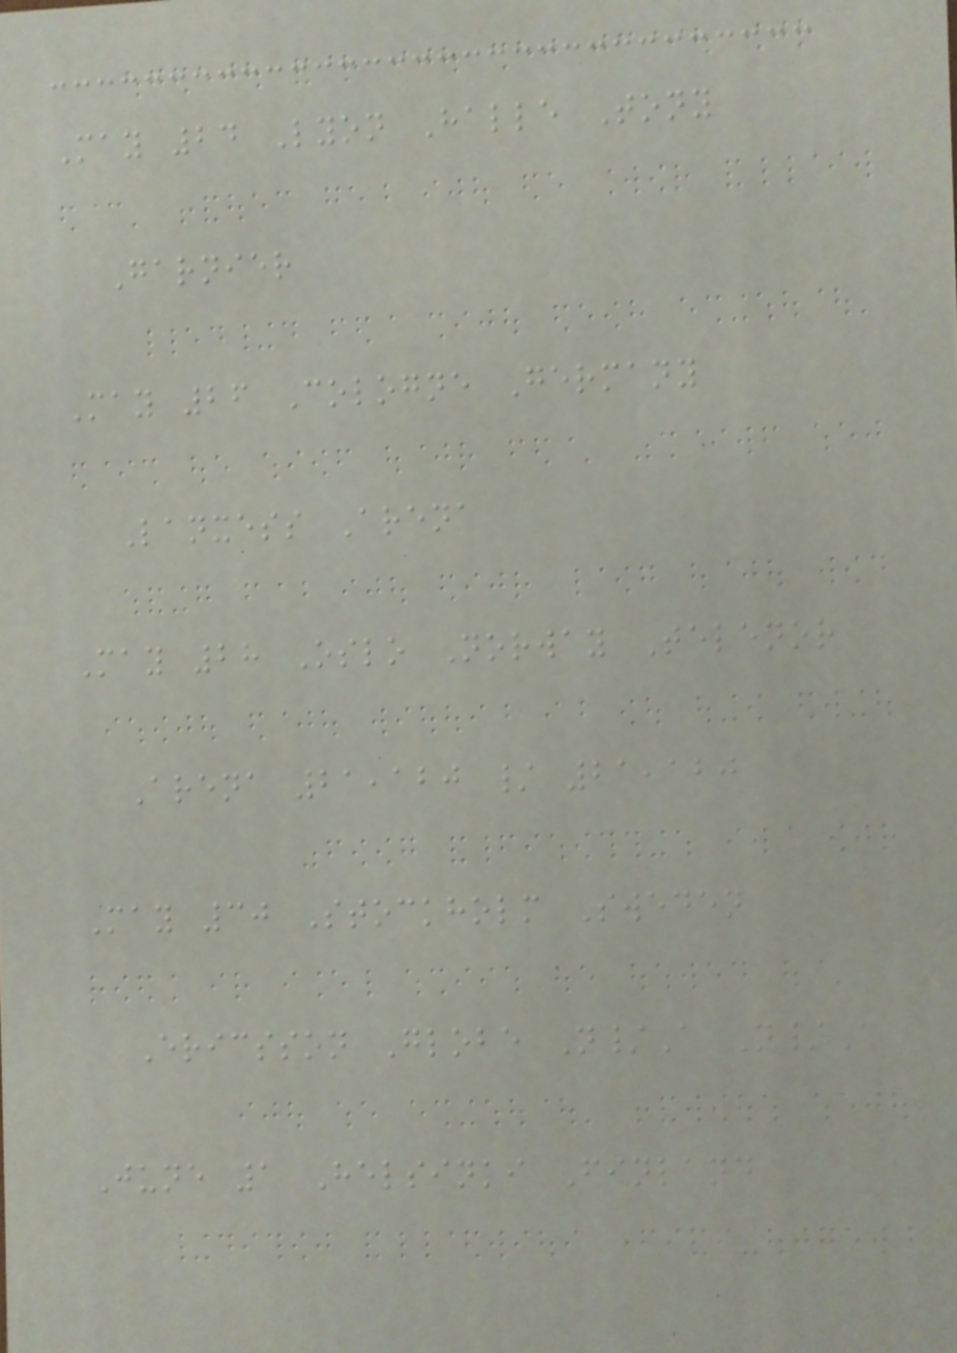May 24 Lyon Halle Tony
Garnier
May 26 Cologne Germany
Lanxess Arena
May 28 Oslo Norway Telenor
Arena 21,120 / 21,120
May 30 Stockholm Sweden
Ericsson Globe N/A N/A
June 1 Helsinki Finland
